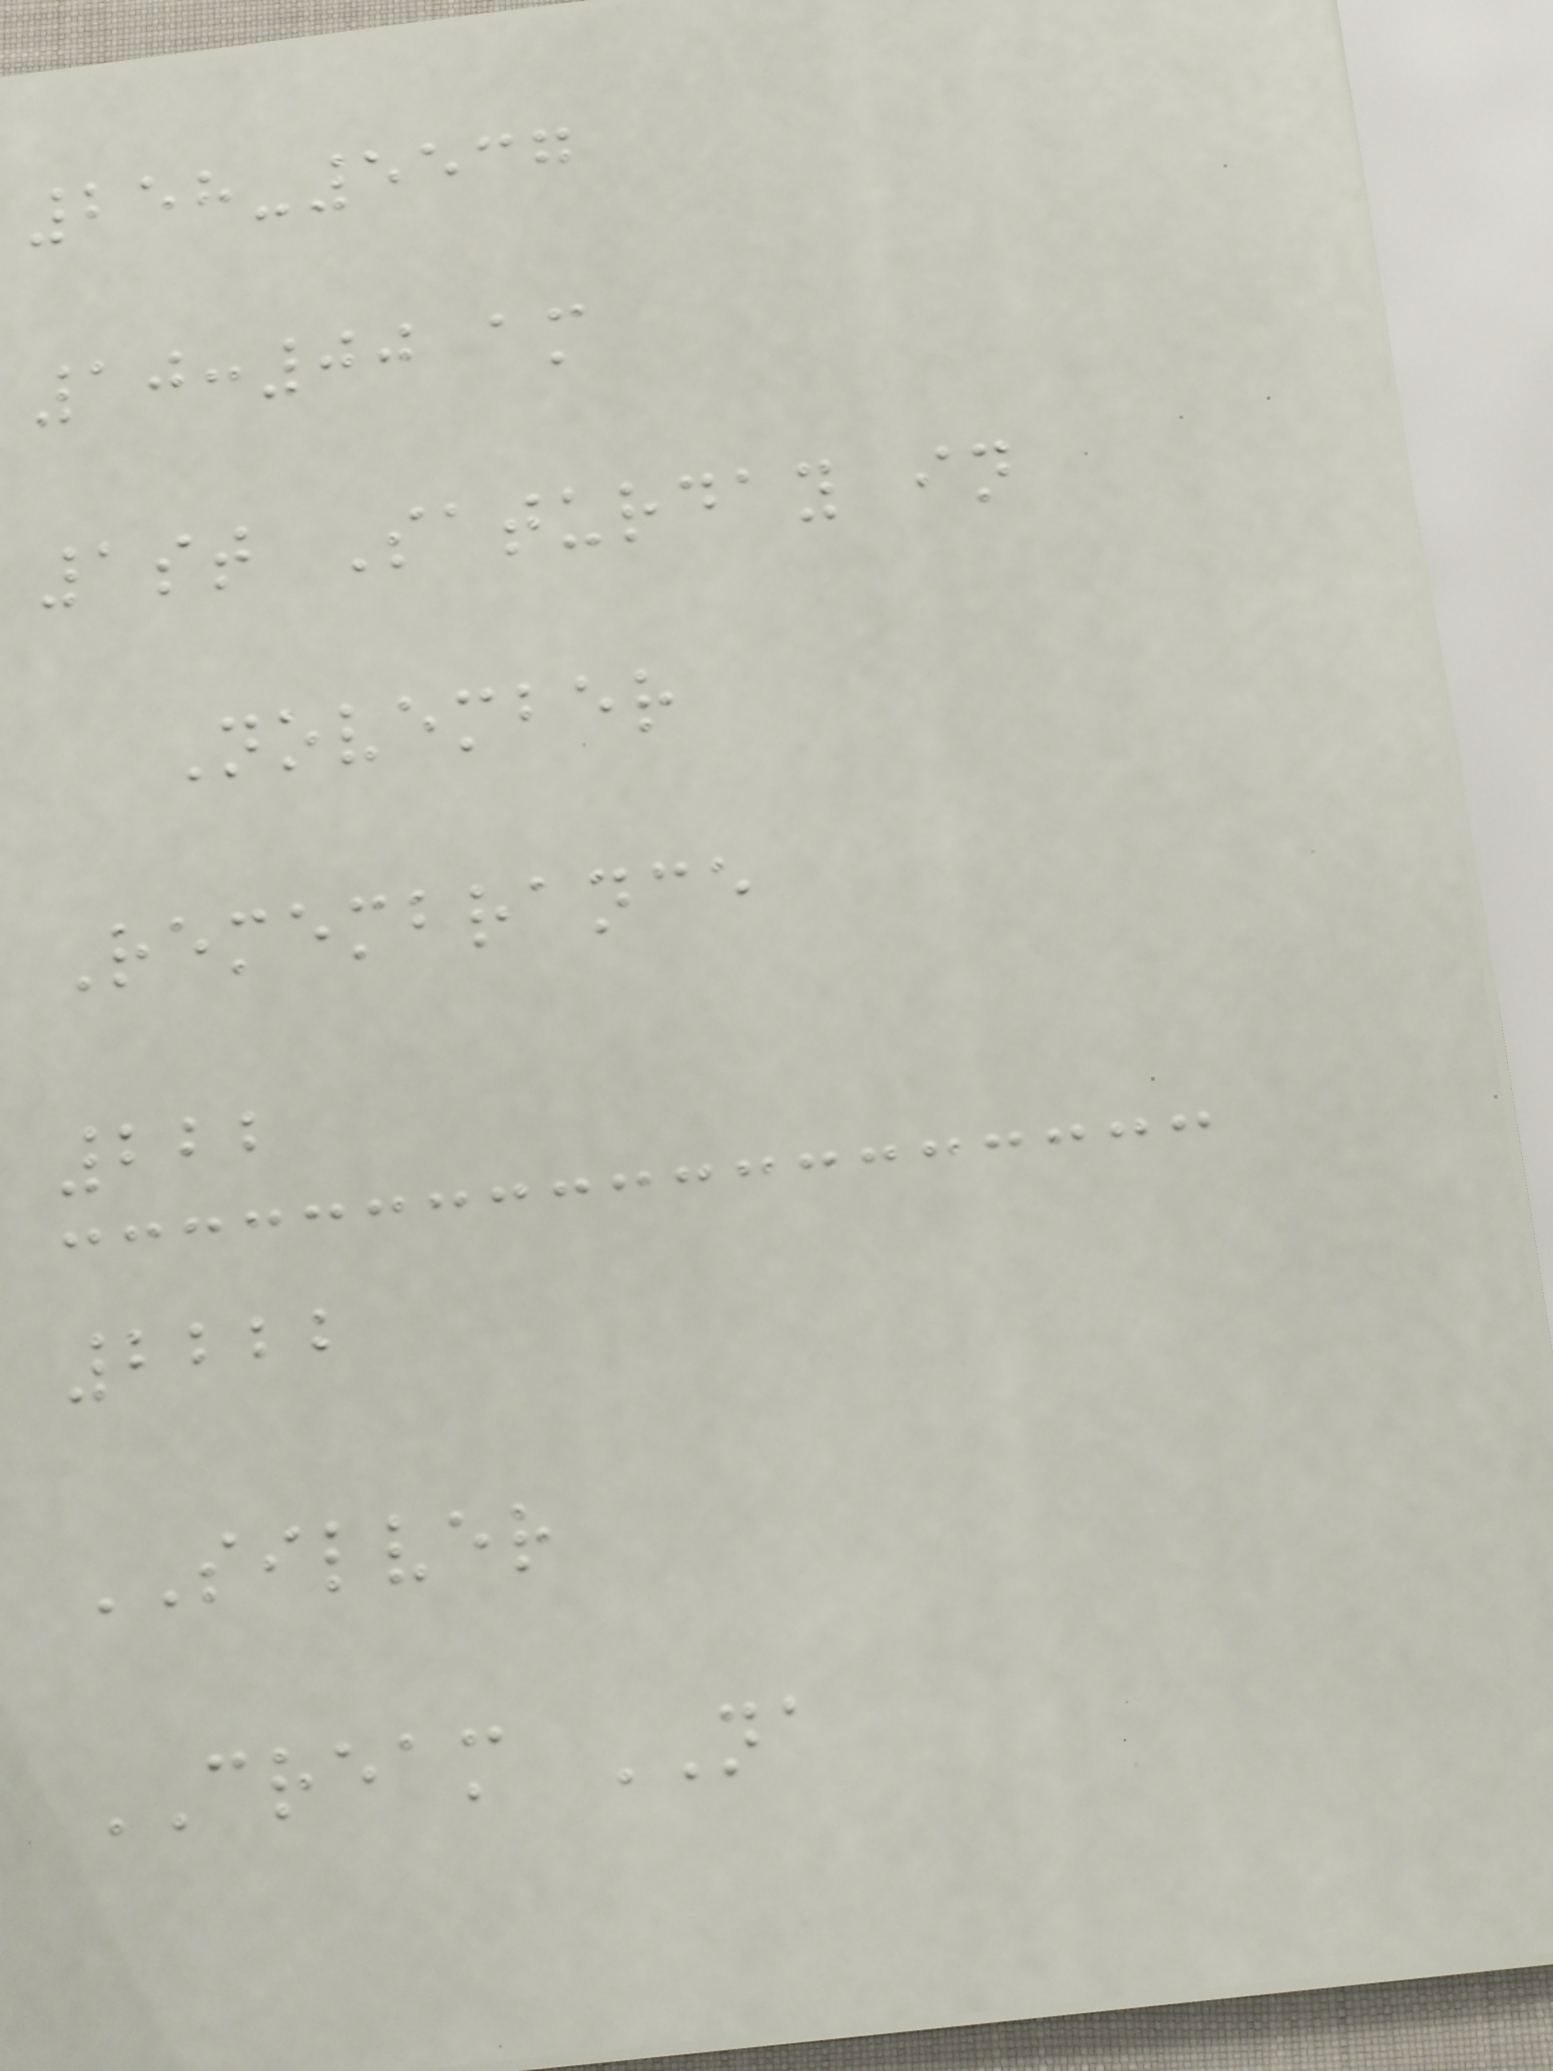258-5537
10:00 am
1st Saturday in
November
Remembrance
222
2222
SILVER
CREAM NA
